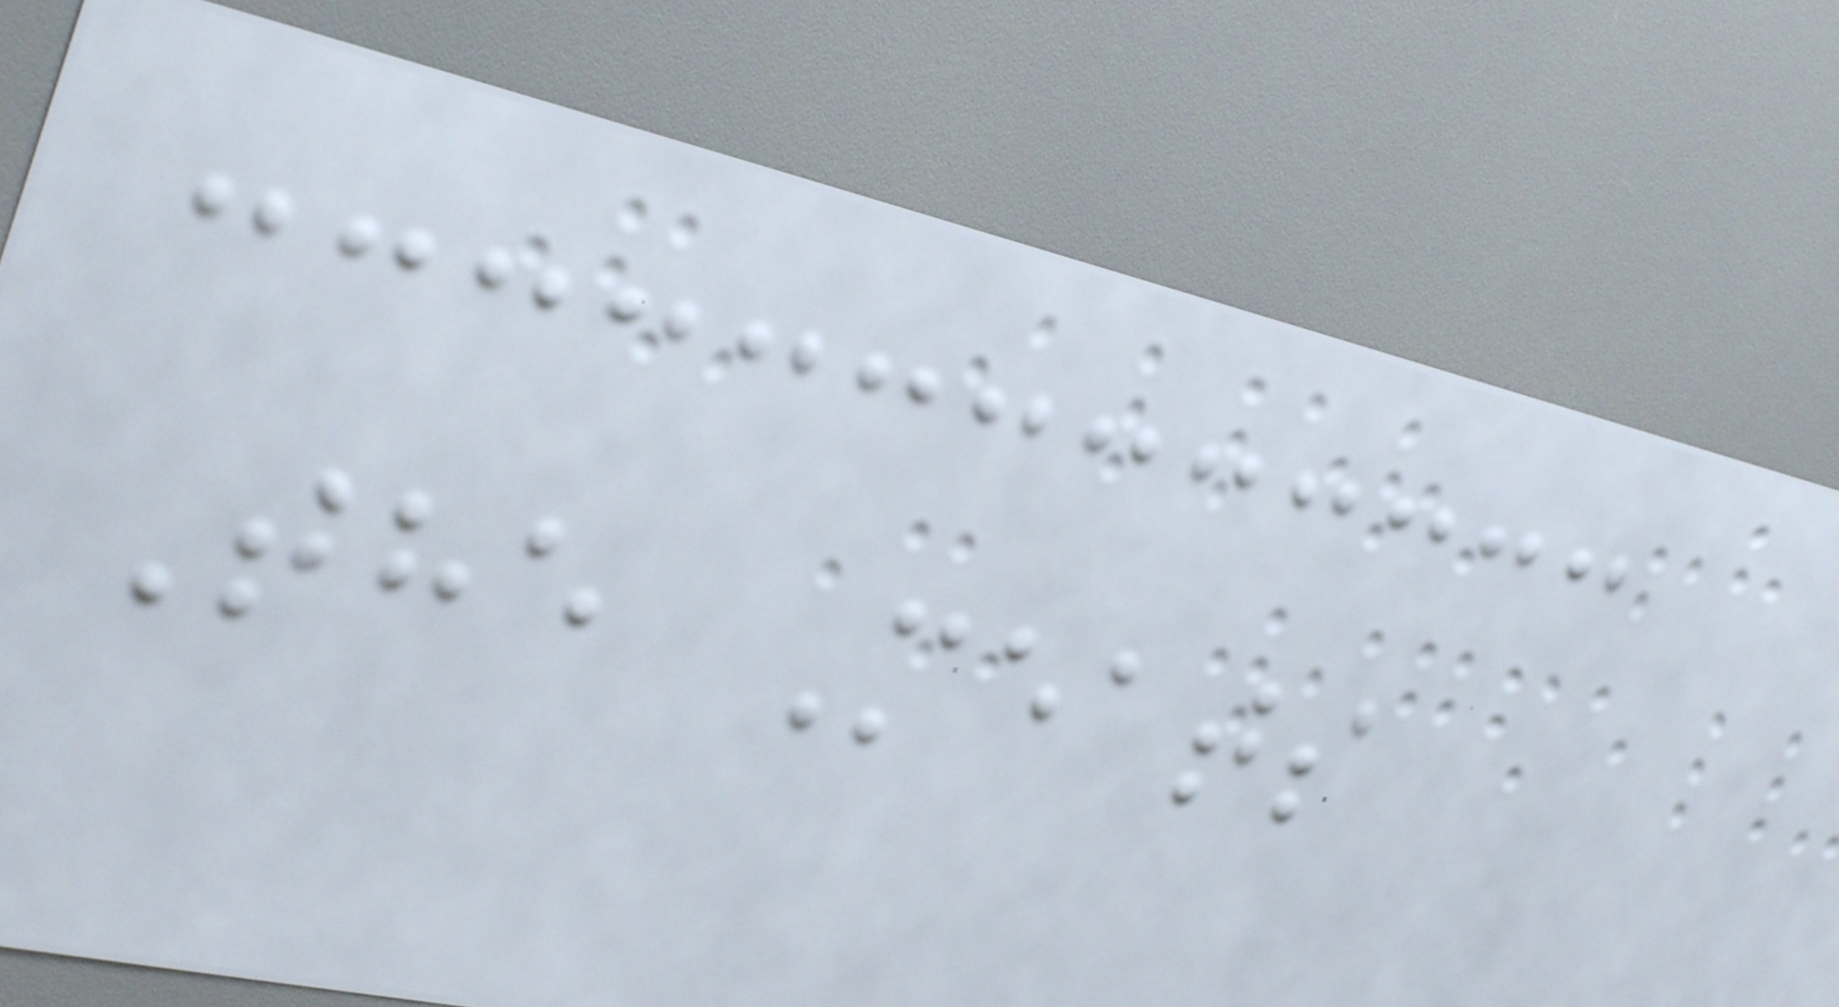The Meats
